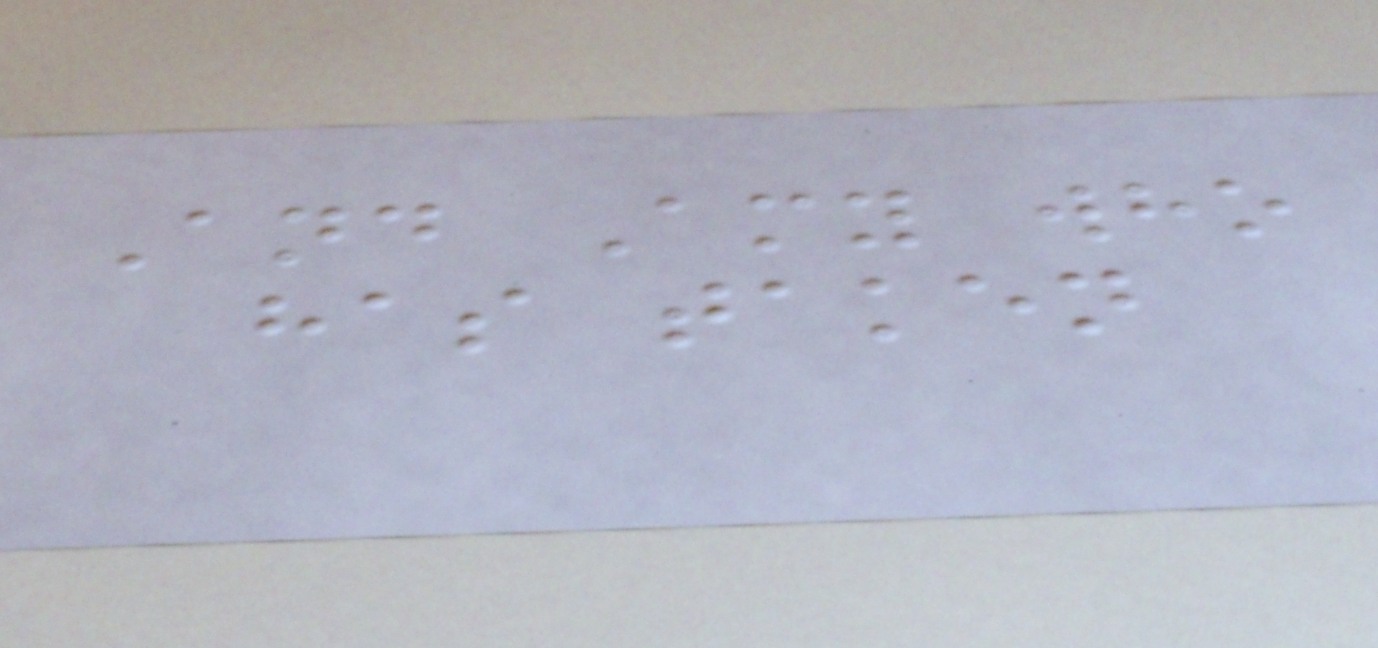And Amy who
has taken
